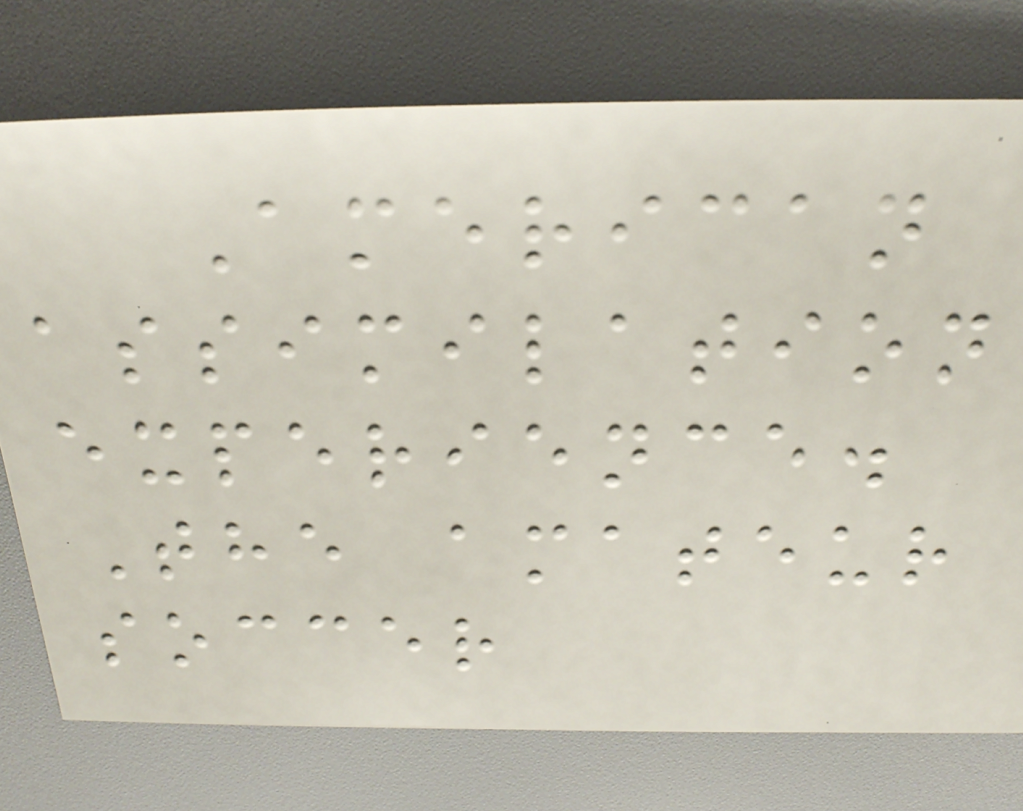American
assimilation
experience.
The amateur
soccer
